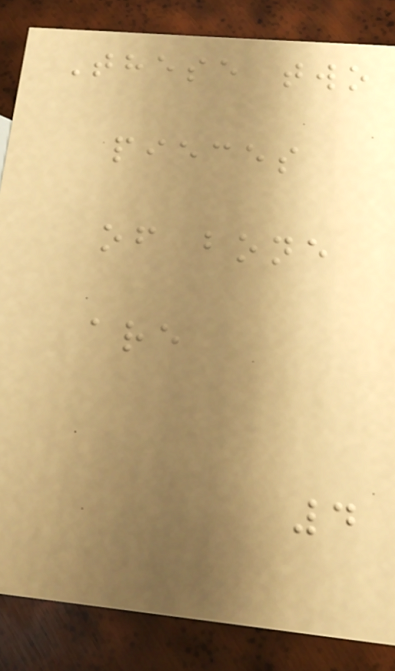These two
pieces
of bone
are
4
